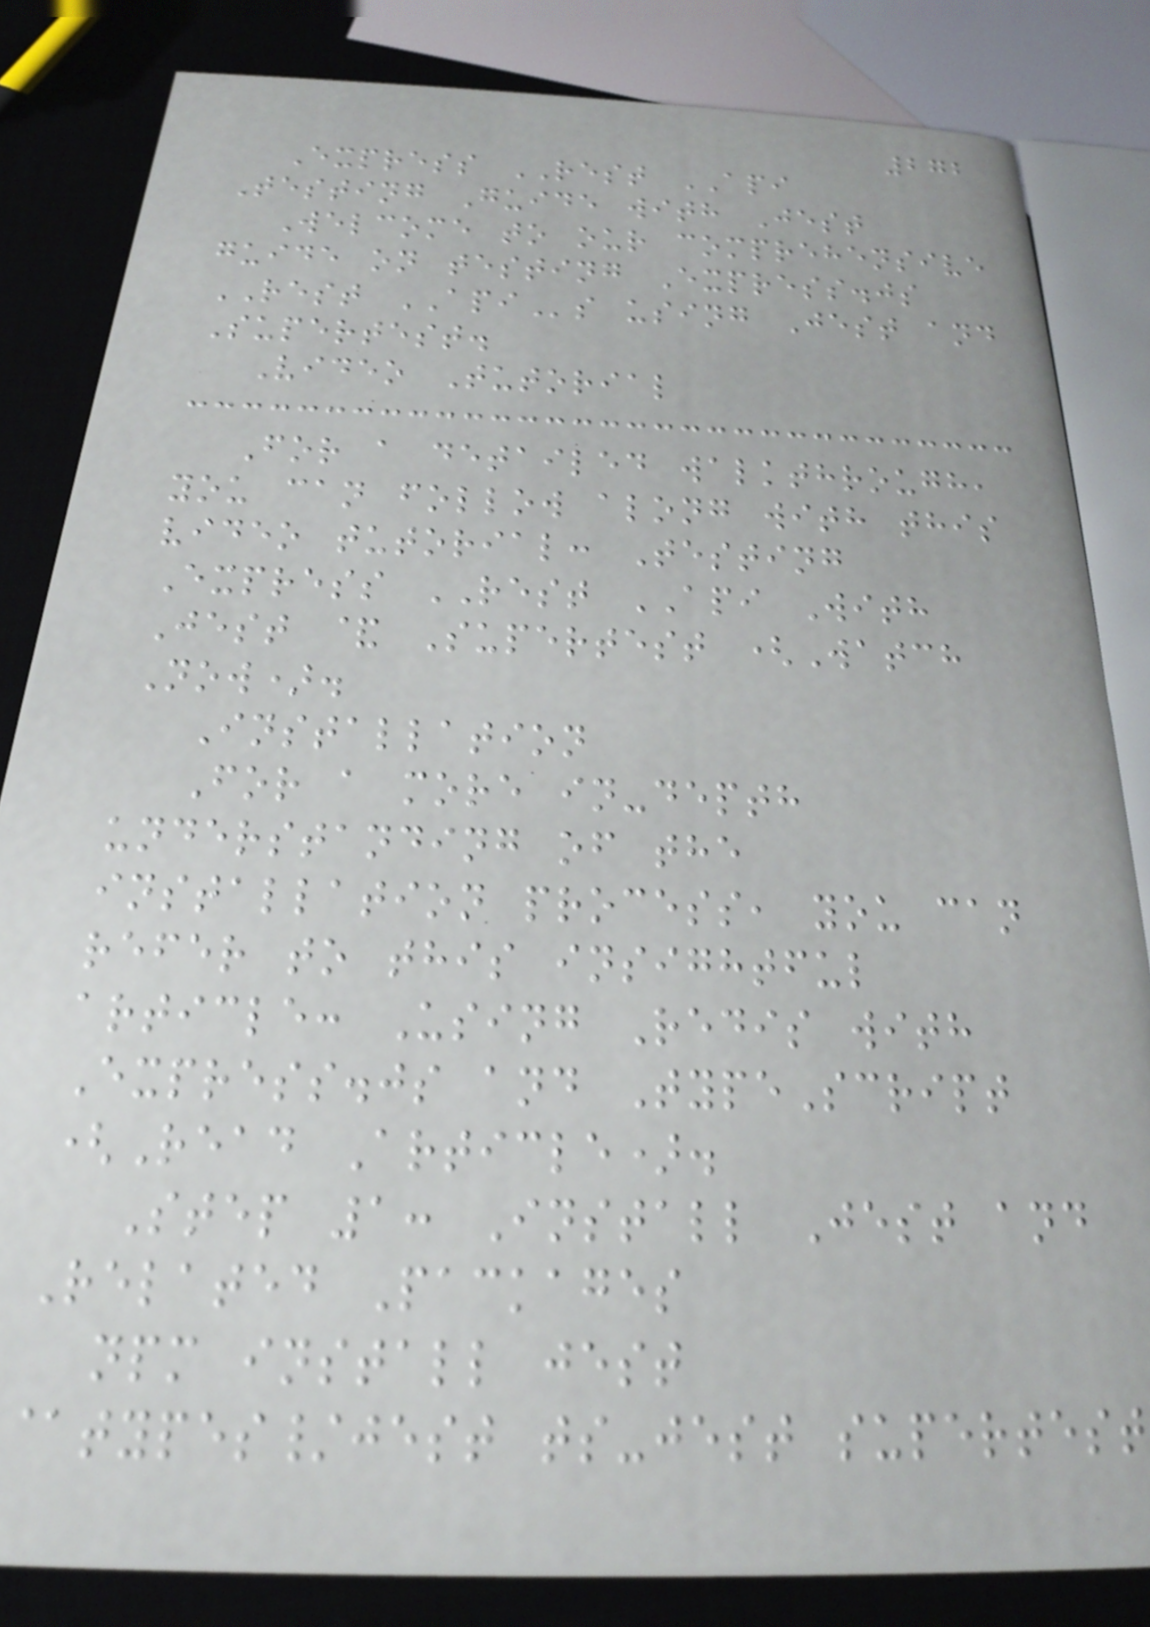272
Express REST API
Testing Guide with Jest
Welcome to our comprehensive
guide on testing Express.js
REST APIs using Jest and
Supertest.
Video Tutorial
For a detailed walkthrough,
you can follow along with this
video tutorial: Testing
Express REST API With
Jest & Supertest (Watch
Now).
Installation
For a more in-depth
understanding of the
installation process, you can
refer to this insightful
article: Using Redis with
Express.js and TypeScript
(Read Article).
Step 1: Install Jest and
Related Packages
npm install jest
@types/jest ts-jest supertest
